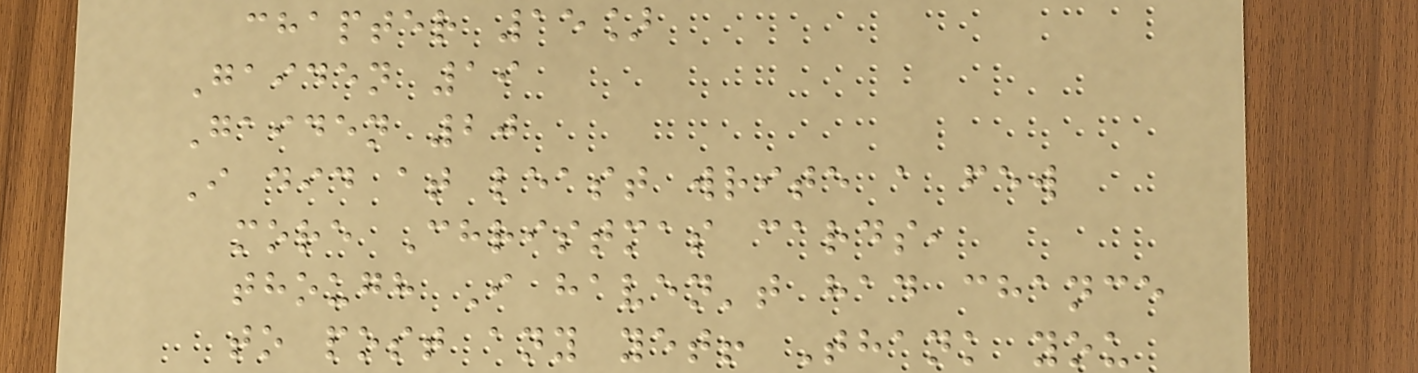chapter 15]
Gaiden 19
Gaiden 20
I did at least write a few
more Christmas cards,
though I haven't had chance
to post any yet! Thank you
